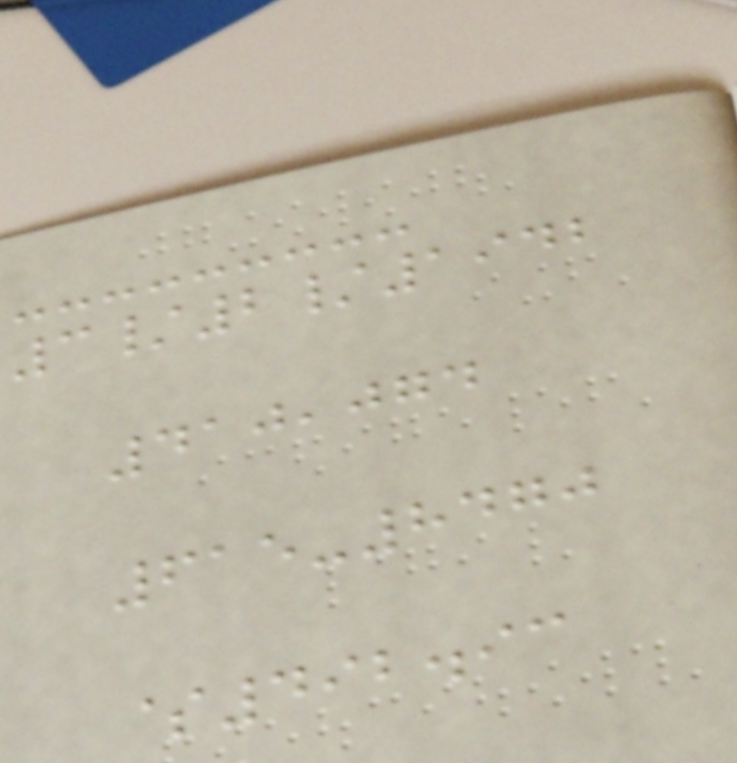3/2/1942
410,074
615-8470
$492.93
